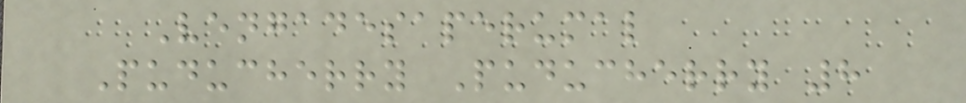Vengadesaperumal
Puducherry Puducherry 8
